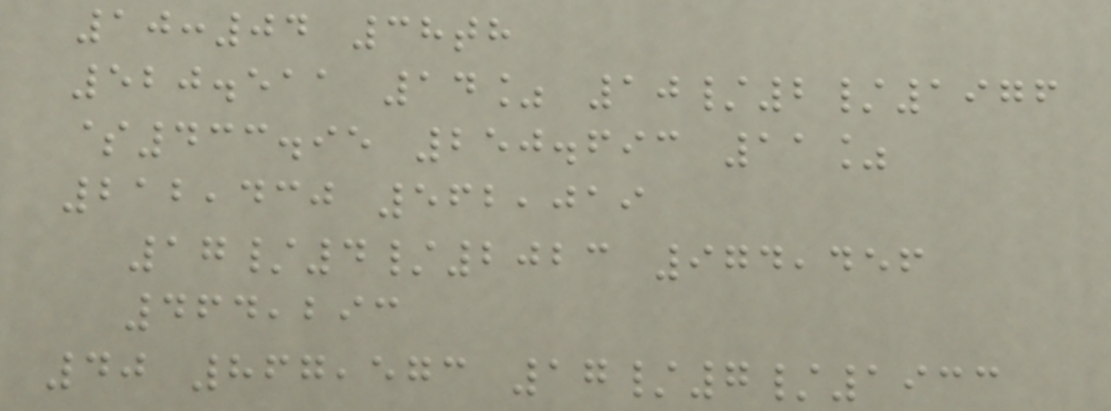10:04 38th
520.511 14% 10/2/1976
$433.95 250.693 11%
212,430 562,019
17/4/2023 974,456
464,293
40 867,573 17/7/1933
